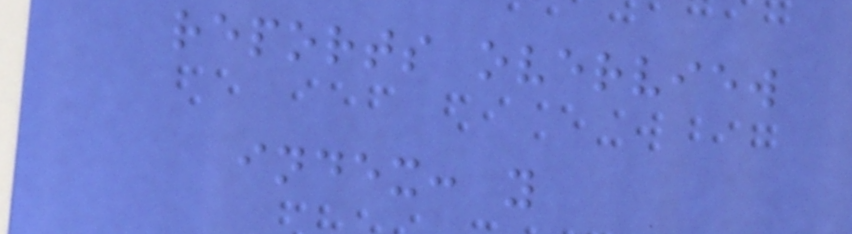reports overview
index: y
